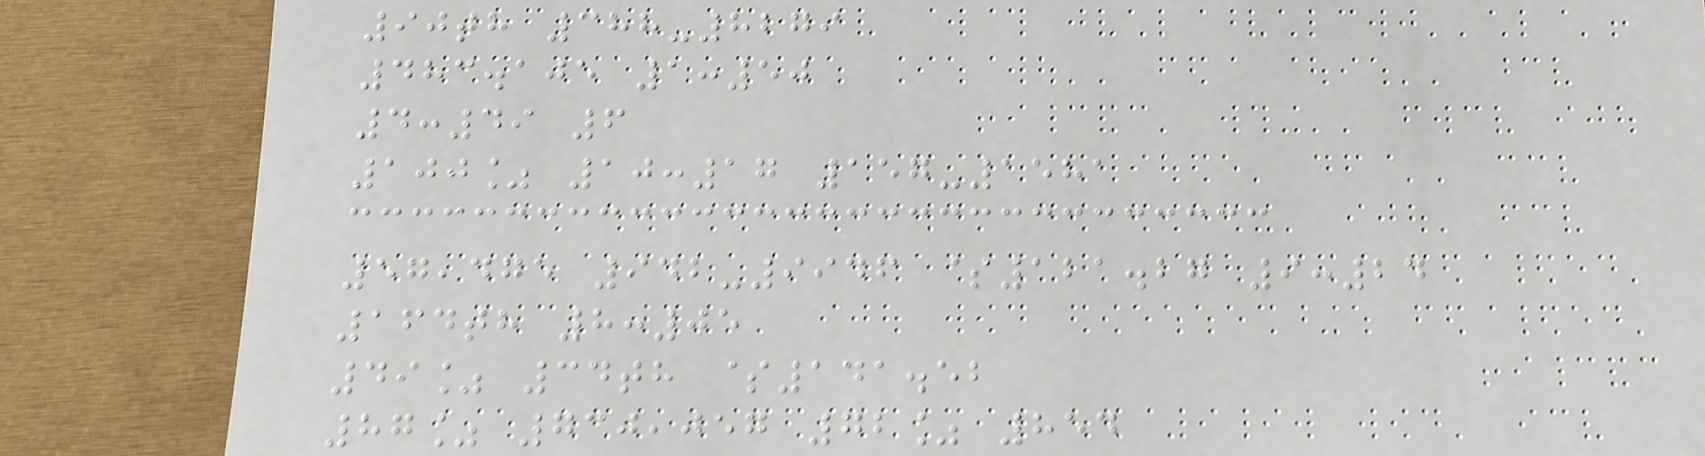90th 388-8279
483.105 1:50
4:49 6
100% 10:17 157-1581
57,475 942-9946 $121.27 9:24
164th 8:05
49% 34th $141.52
87% 730,057 72% 854
